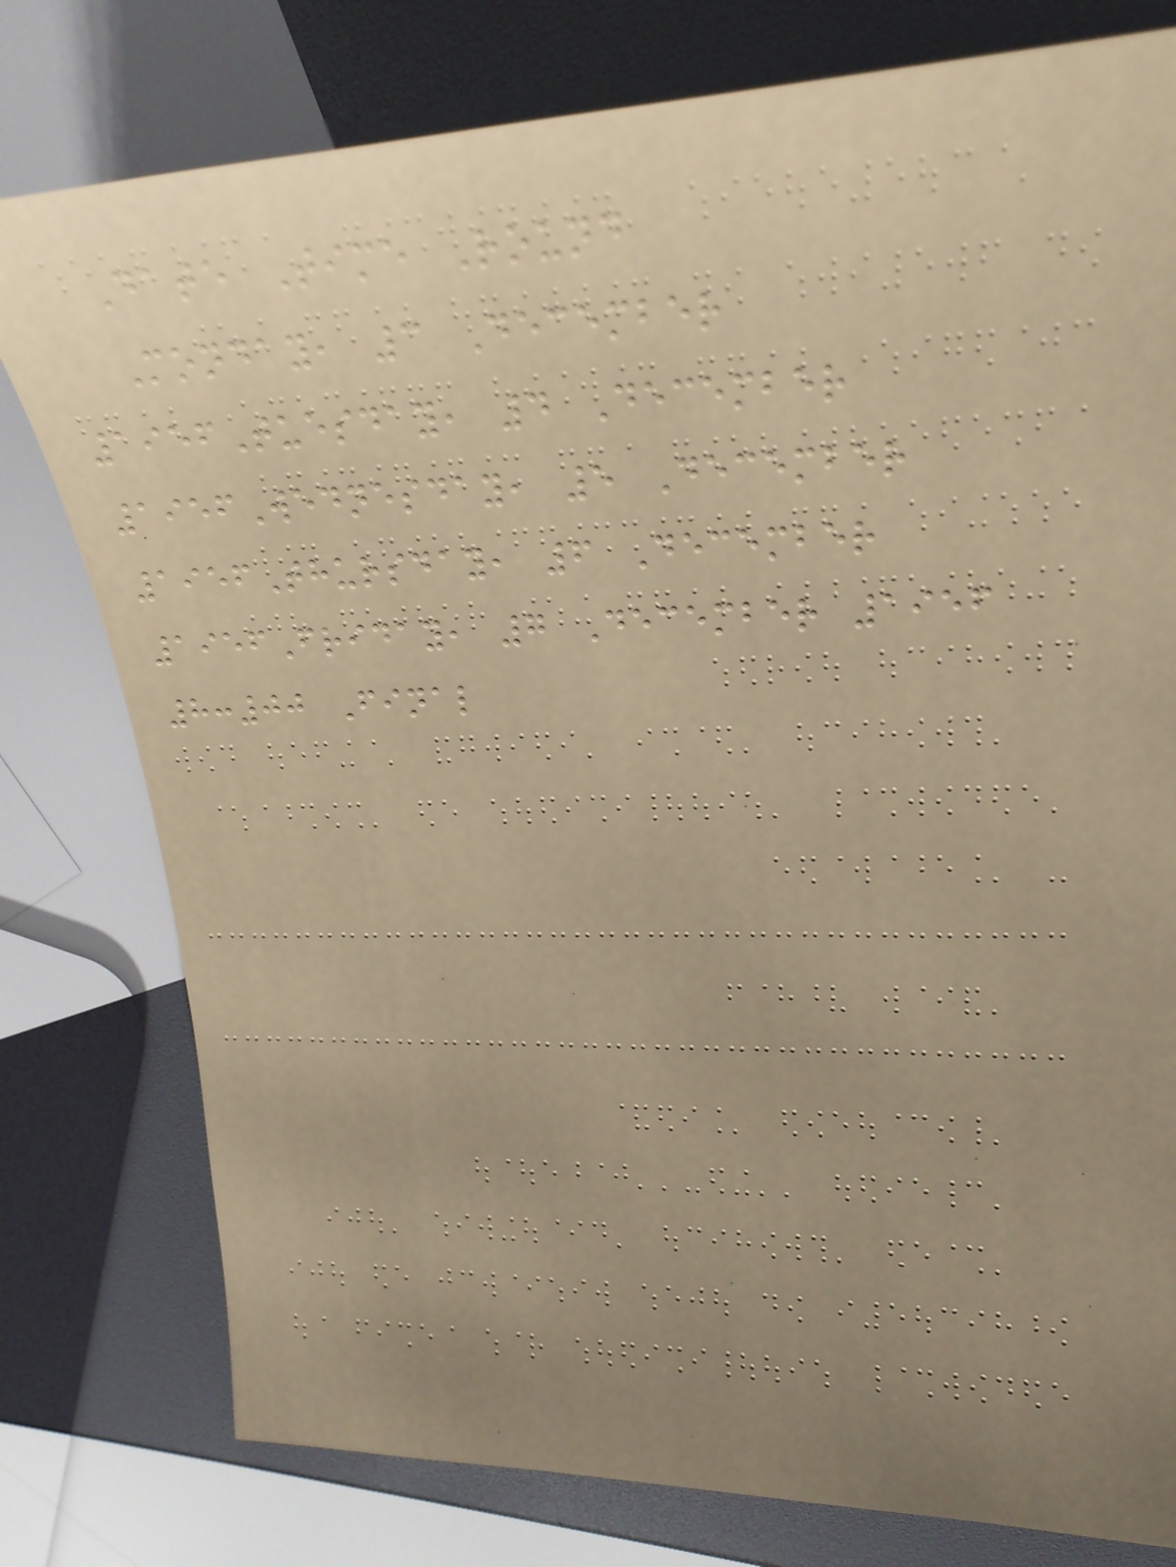Date Time Round
Monday, 3 December
1956Tuesday, 4 December
1956Wednesday, 5 December
1956Thursday, 6 December
1956Friday, 7 December 1956
8:00 Final
